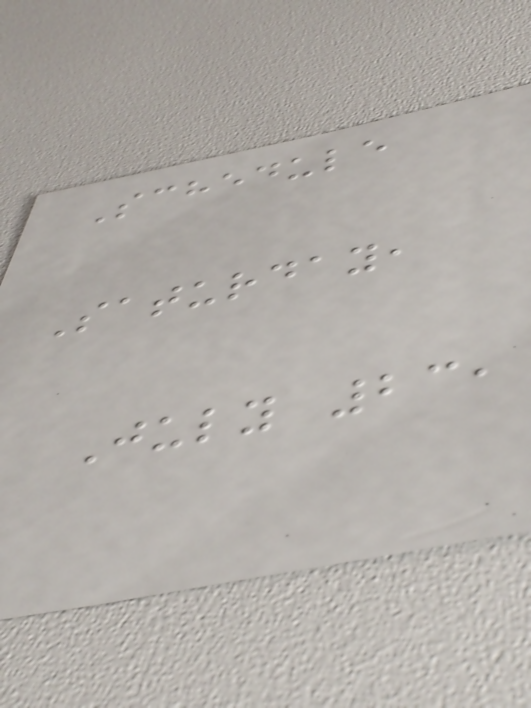Schedule
Saturday,
July 23,
